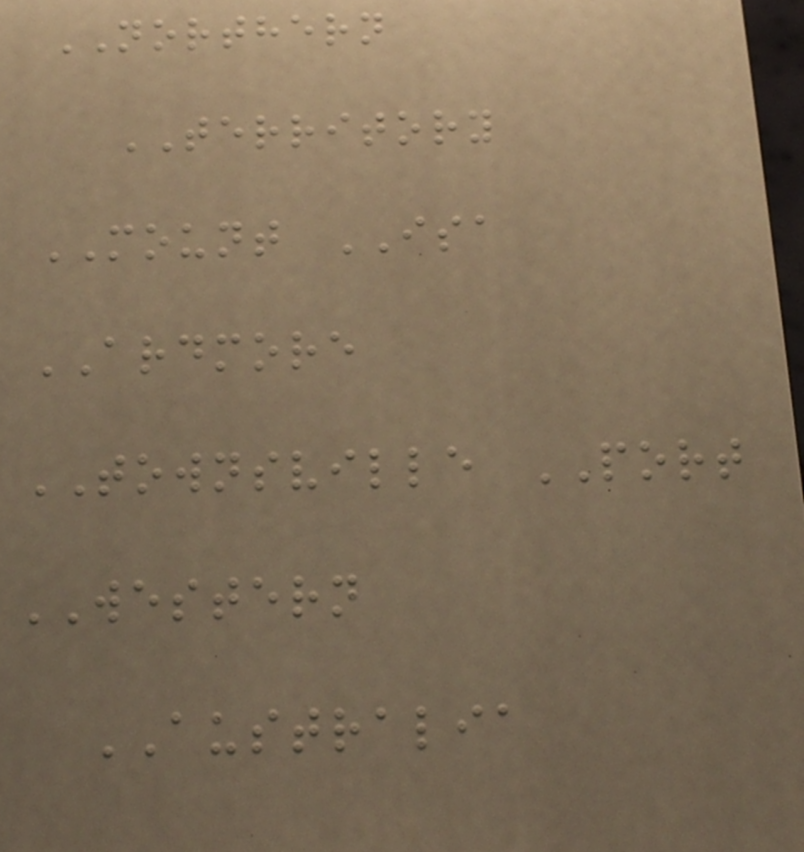NORTHERN
TERRITORY
MOUNT ISA
ARDMORE
TOWNSVILLE PORT
WESTERN
AUSTRALIA
